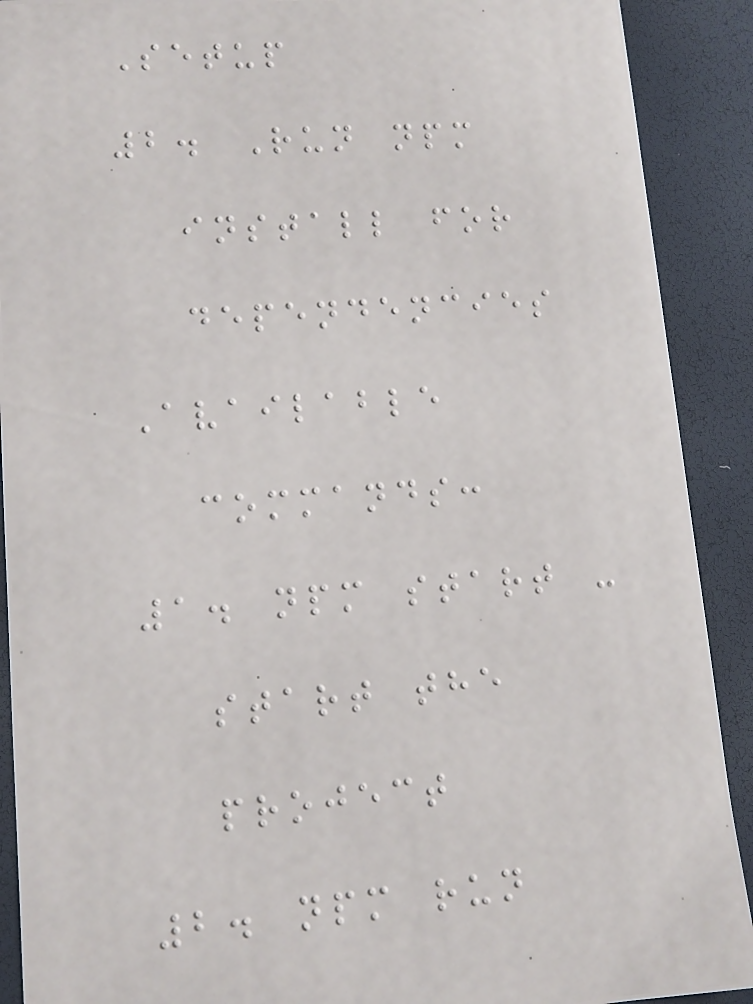Setup
2. Run npm
install for
dependencies
Available
commands:
1. npm start -
start the
project
2. npm run
